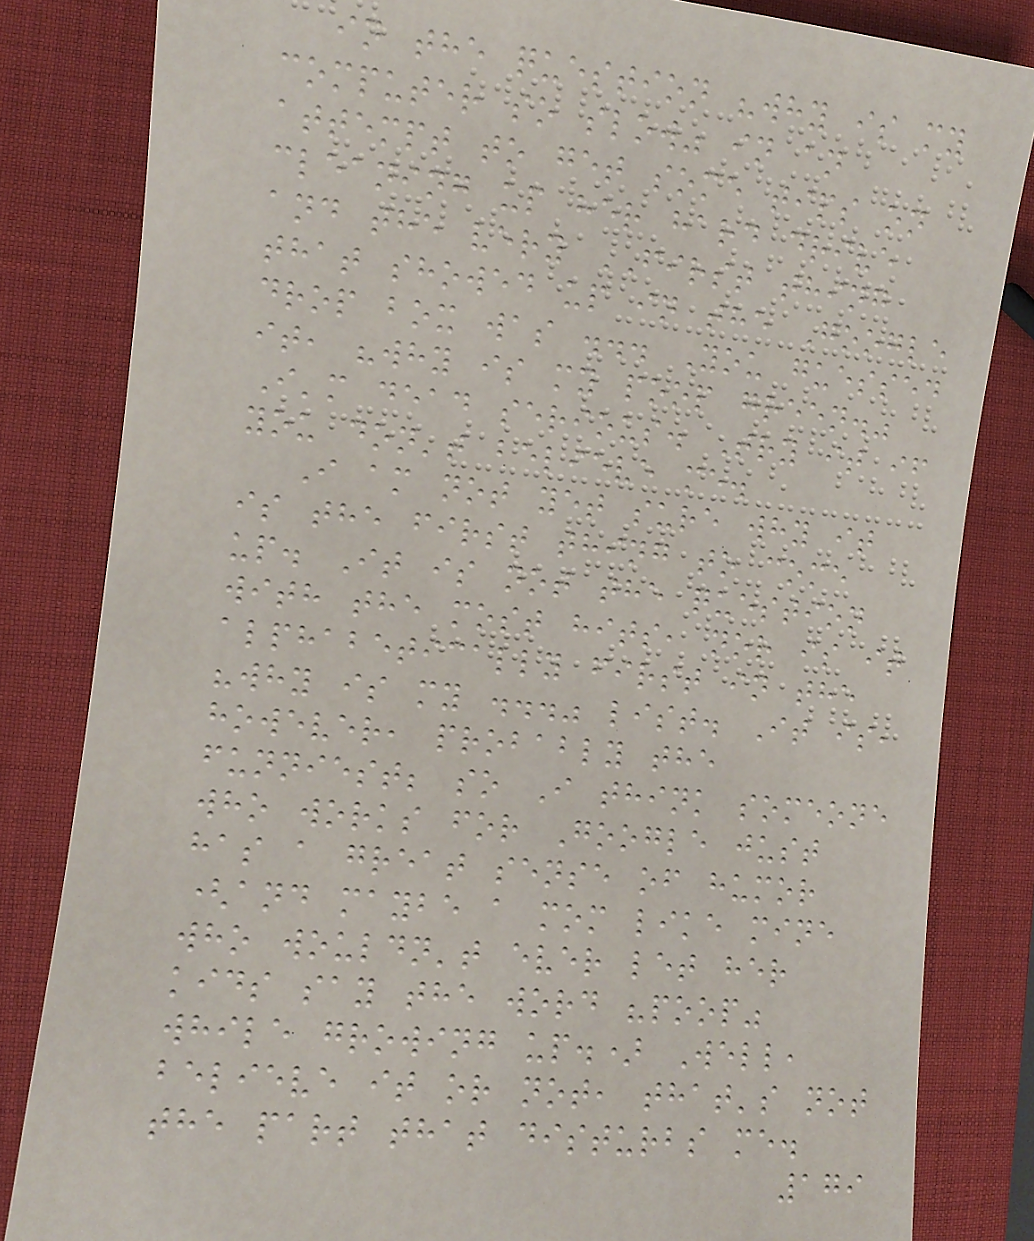in the question "why is my
computer so slow" in an
attempt to get some tips on
cleaning up her hard drive
and the very FIRST thing
that showed up in the Google
drop box was ... You guessed
it, "why is my poop green."
I'm dead serious. Try it if
you don't believe me.
I am not yet sure why it
is the first thing to come
up. It is not the question
with the most hits, nor is it
alphabetically first in the
"why is my ..." list. It is,
however, probably the
funniest; so I think someone
who works for Google just
has a great sense of humor
(and maybe a mom like mine
who wouldn't ever let her
kids say the word "poop"
while growing up.) Well,
believe it or not, that's not
the part that disturbs me.
179
